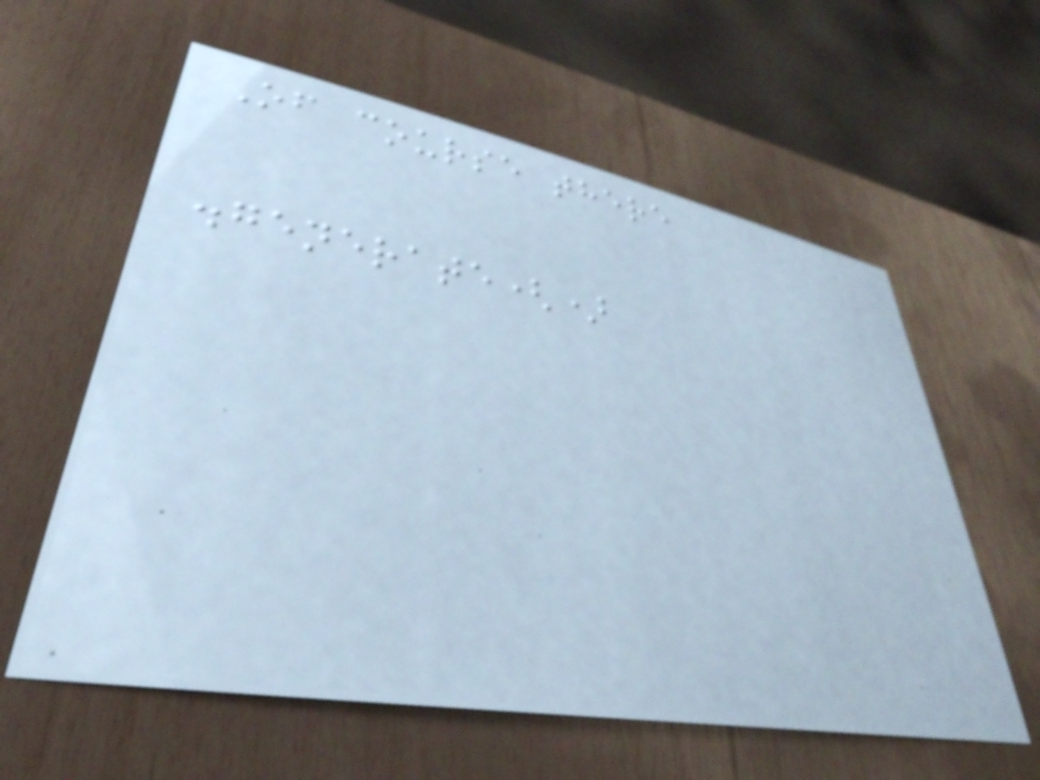Of course there
.generate()
